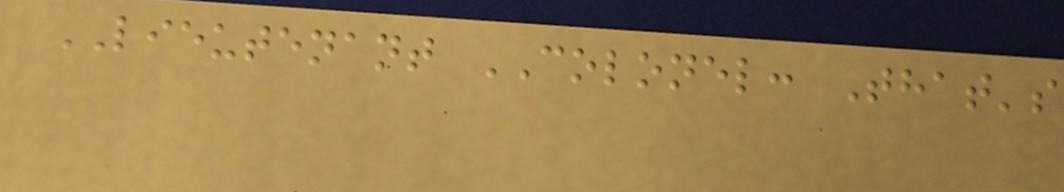LIEUTENANT COLONEL: That's
